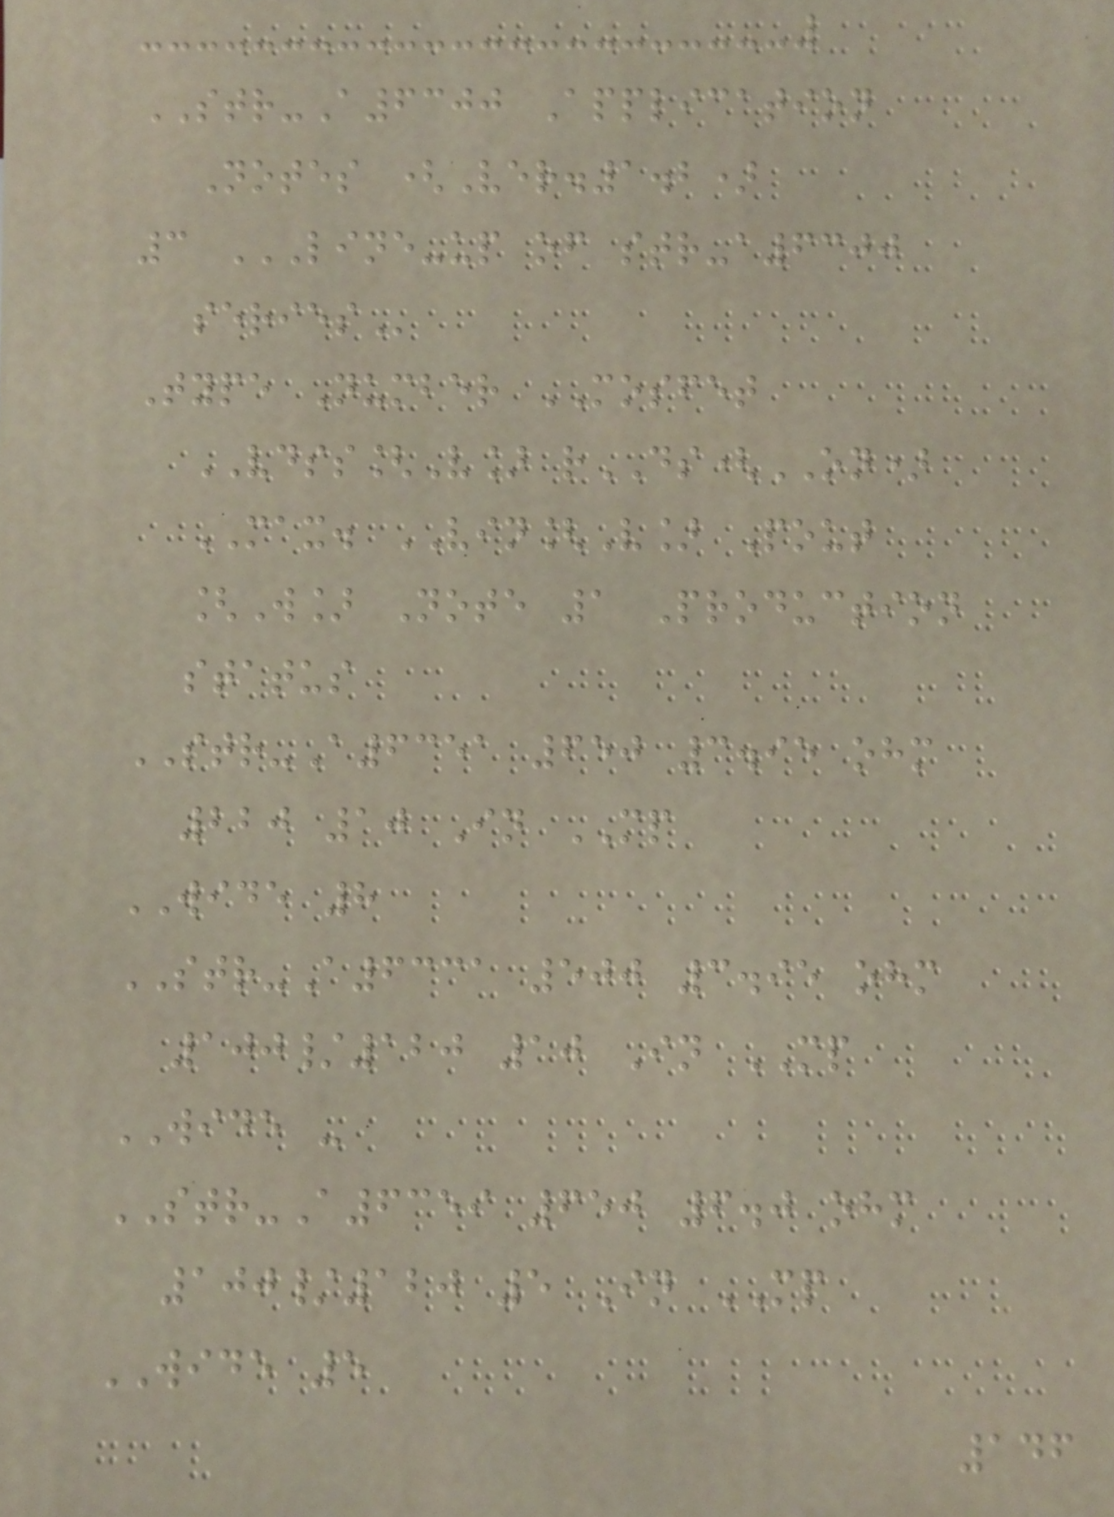STR-A6300 Application
Notes (Ver.1.2)
3 LINE-UP OF STR-A6300
SERIES
Type Number MOSFET
VDSS[V] rDS(ON)
MAX. VIN[V] Pout
[W] Note 1 Production
status
STR-A6351 650 3.95 ohm
220 10 In MP
WIDE 8
STR-A6331 500 3.95 ohm
100/120 10 In MP
WIDE -
STR-A6359 650 6.0 ohm
100/120 5 In MP
WIDE 5
146
